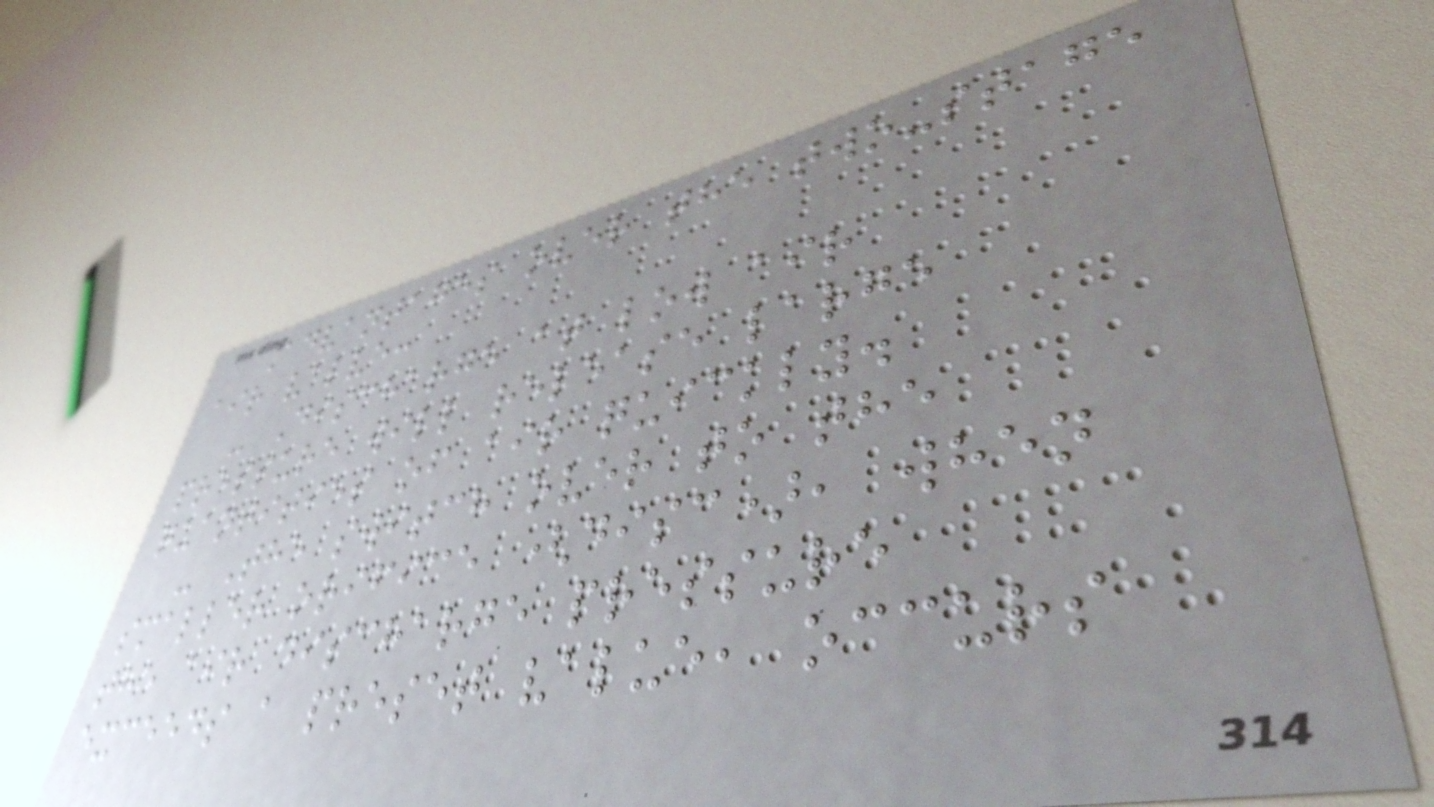Advantages over the two-stage
air valve:
- Discharge at low air
pressure will release large
quantities of air quickly.
- The switch over to the
smaller orifice (disc), when
the air discharge pressure
exceeds a preset value, occurs
